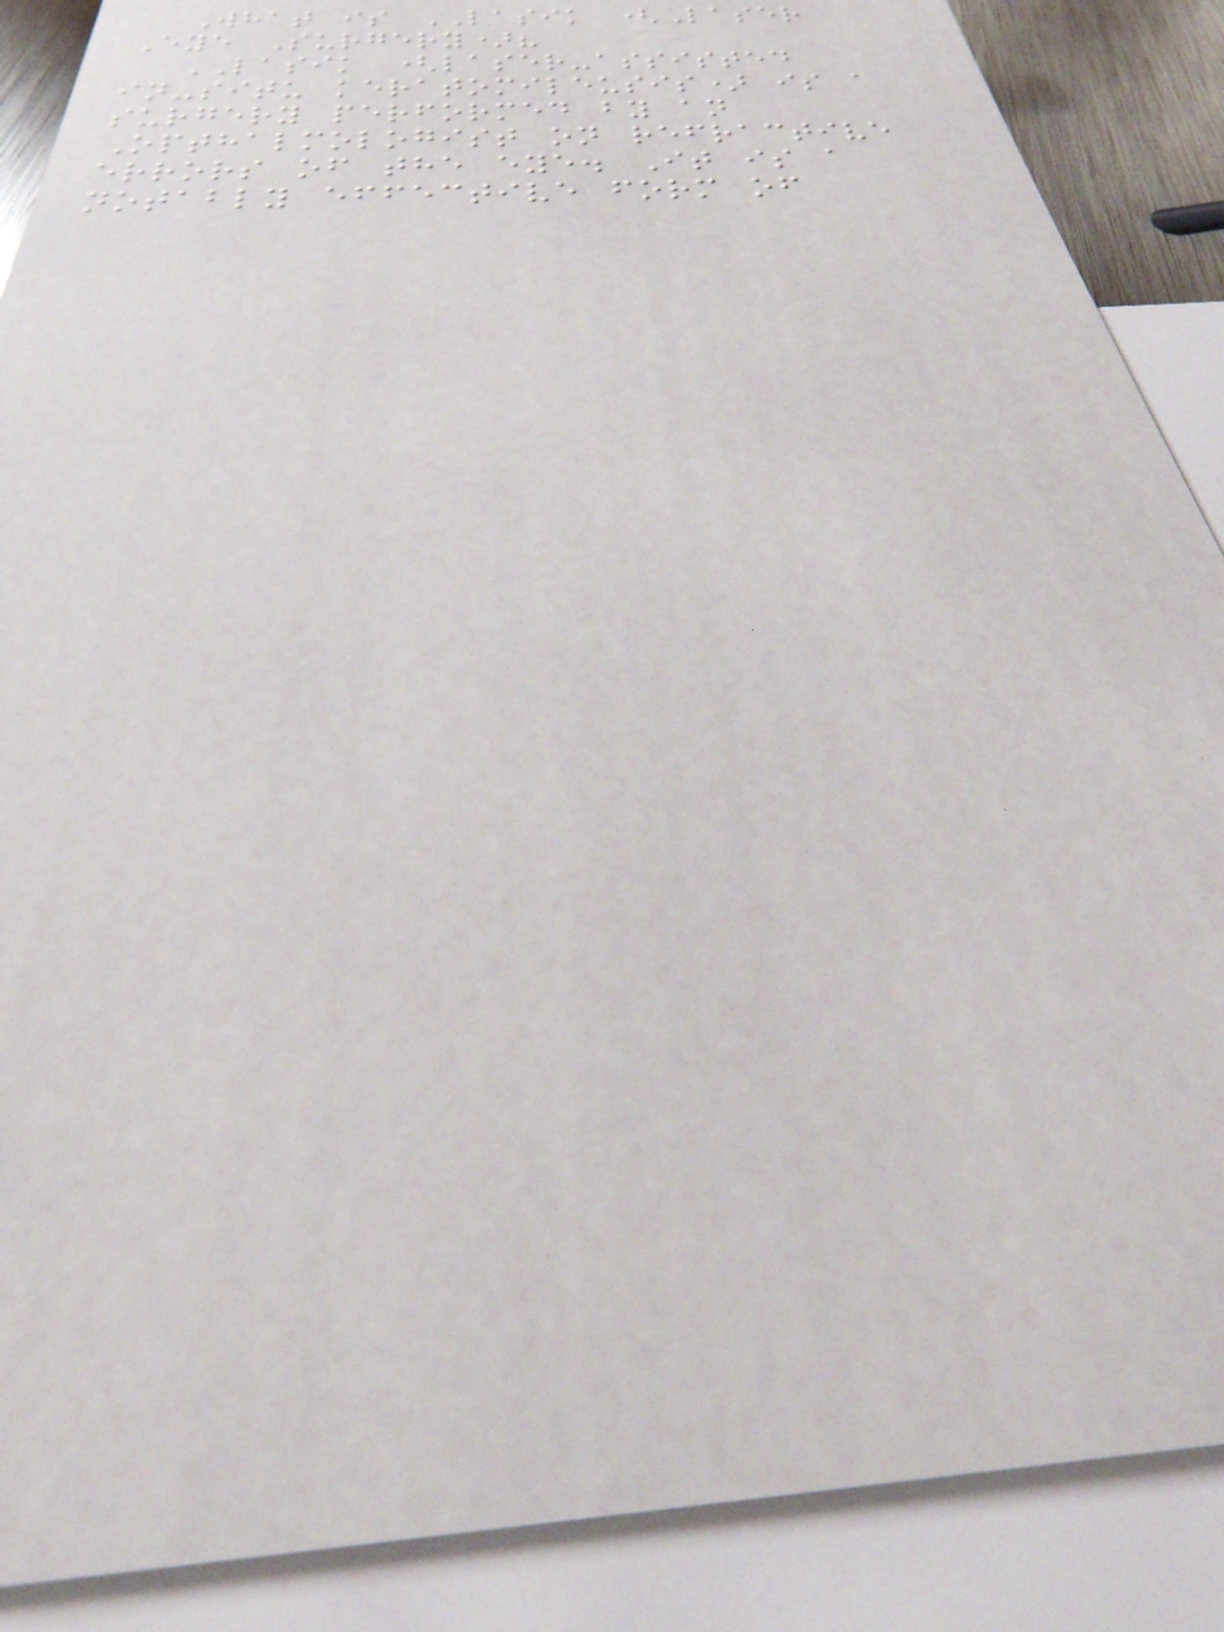What is LASIK (Laser
Eye Surgery)?
LASIK (laser-assisted
in-situ keratomileusis) is a
surgery performed by an
Opthalmologist on refractive
errors of the eye. It is a
notably effective form of
